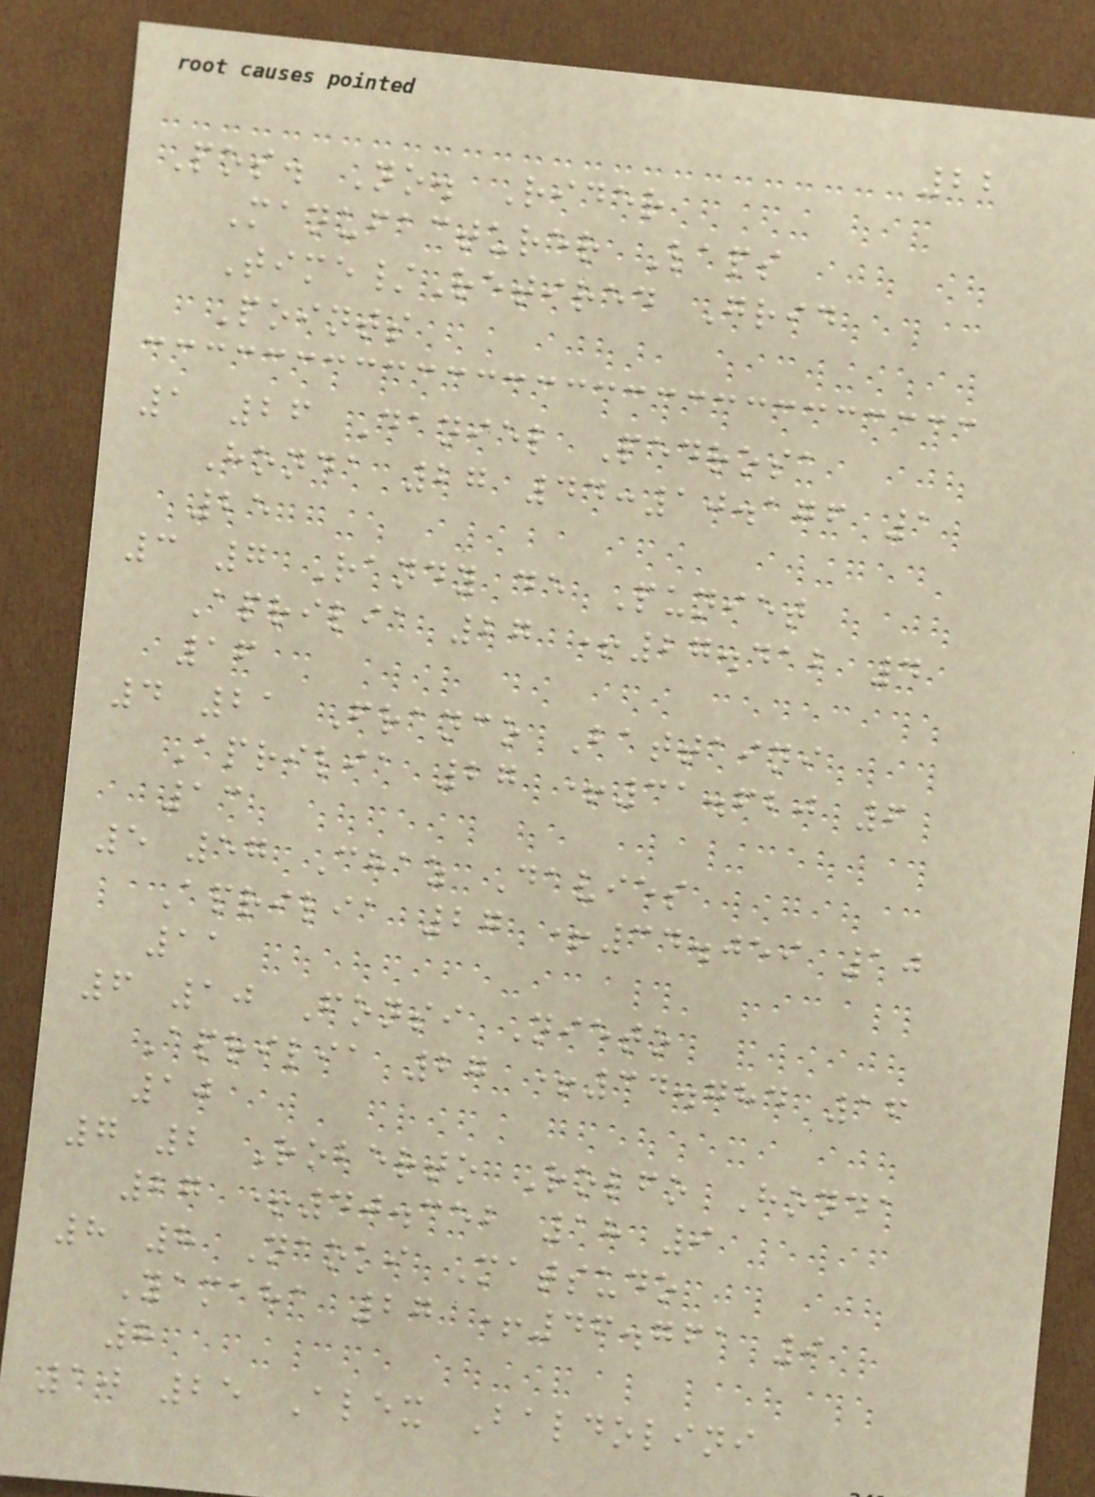22
Pos. No. Rider
Manufacturer Laps
Time/Retired Grid
Points
1 26 Daniel Pedrosa
Honda 27 44:10.176 1
25
3 7 Randy de Puniet
Aprilia 27 +27.412 4
16
4 21 Franco Battaini
Aprilia 27 +31.620 6
13
5 57 Chaz Davies
Aprilia 27 +34.059 10
11
6 10 Fonsi Nieto
Aprilia 27 +34.784 16
10
7 2 Roberto Rolfo Honda
27 +40.352 18 9
8 8 Naoki Matsudo
Yamaha 27 +46.761 9
8
10 25 Alex Baldolini
